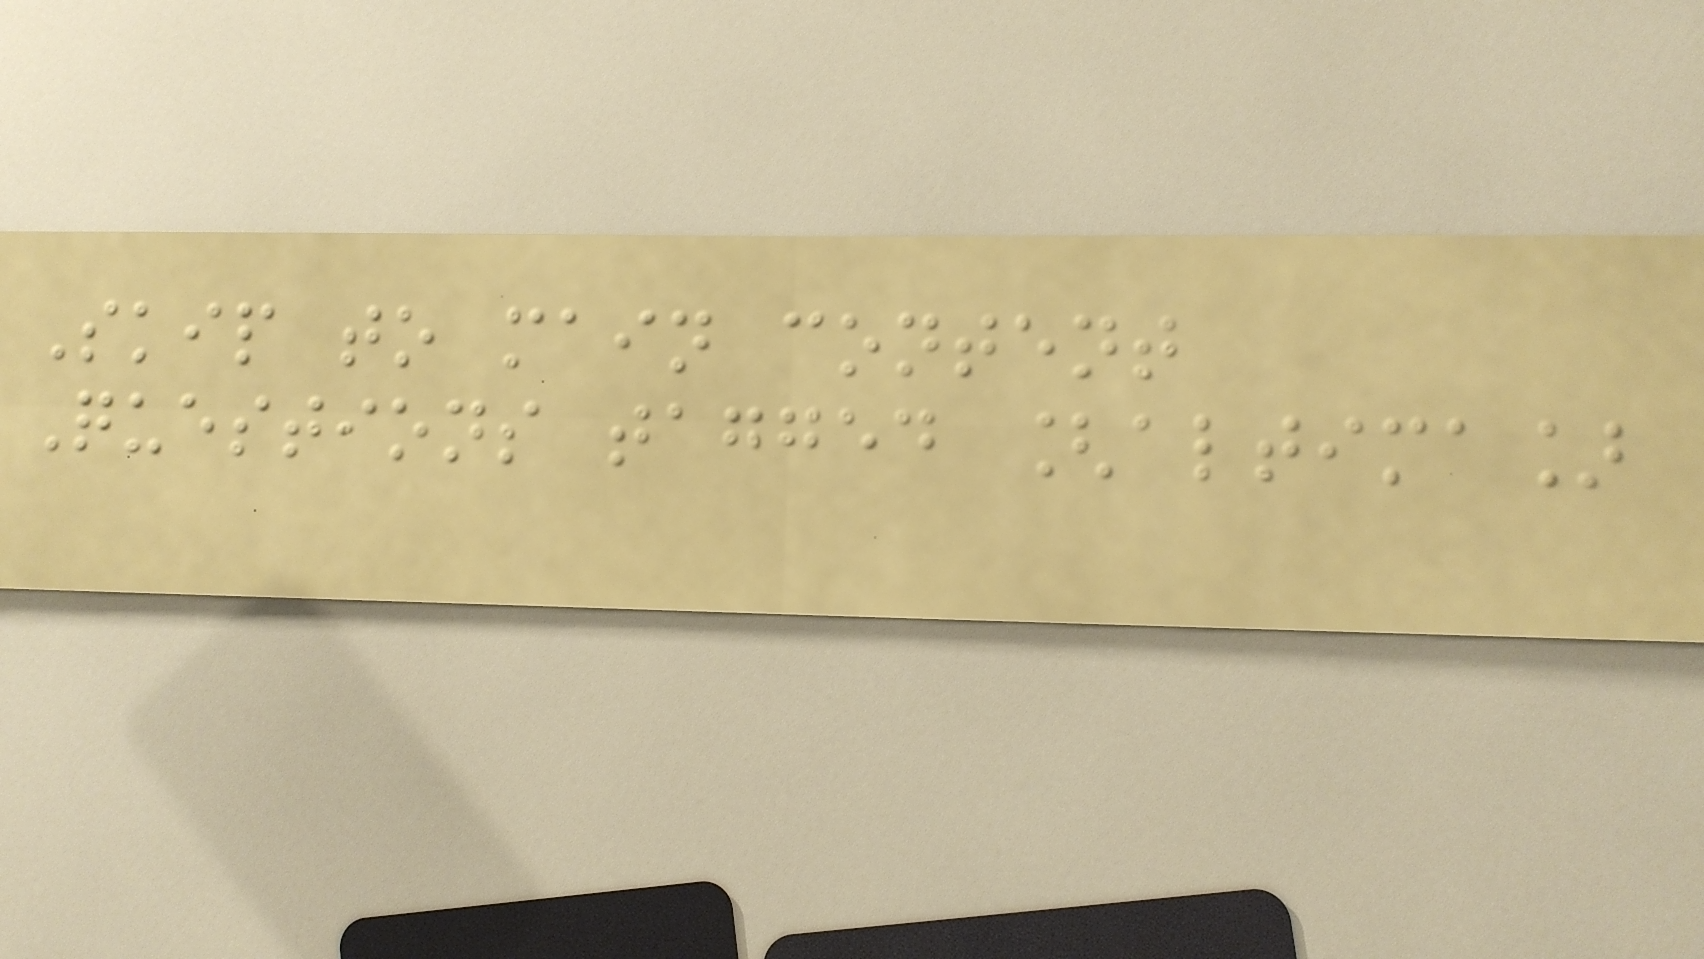Skip to main content
Questions tagged [altima]
